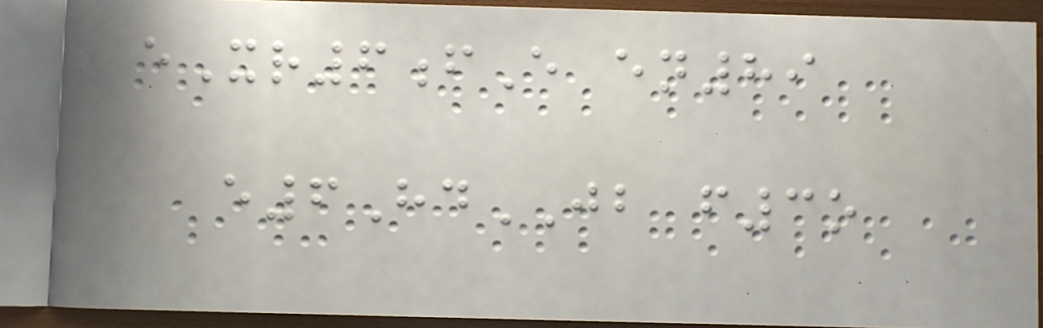eXr6fE en89
e6HdJB f3o
